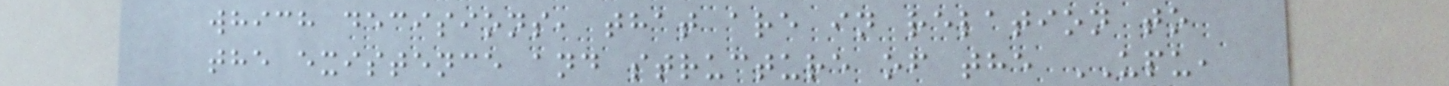which decisions, that are in relation to
the existence and structure of the UPU,
